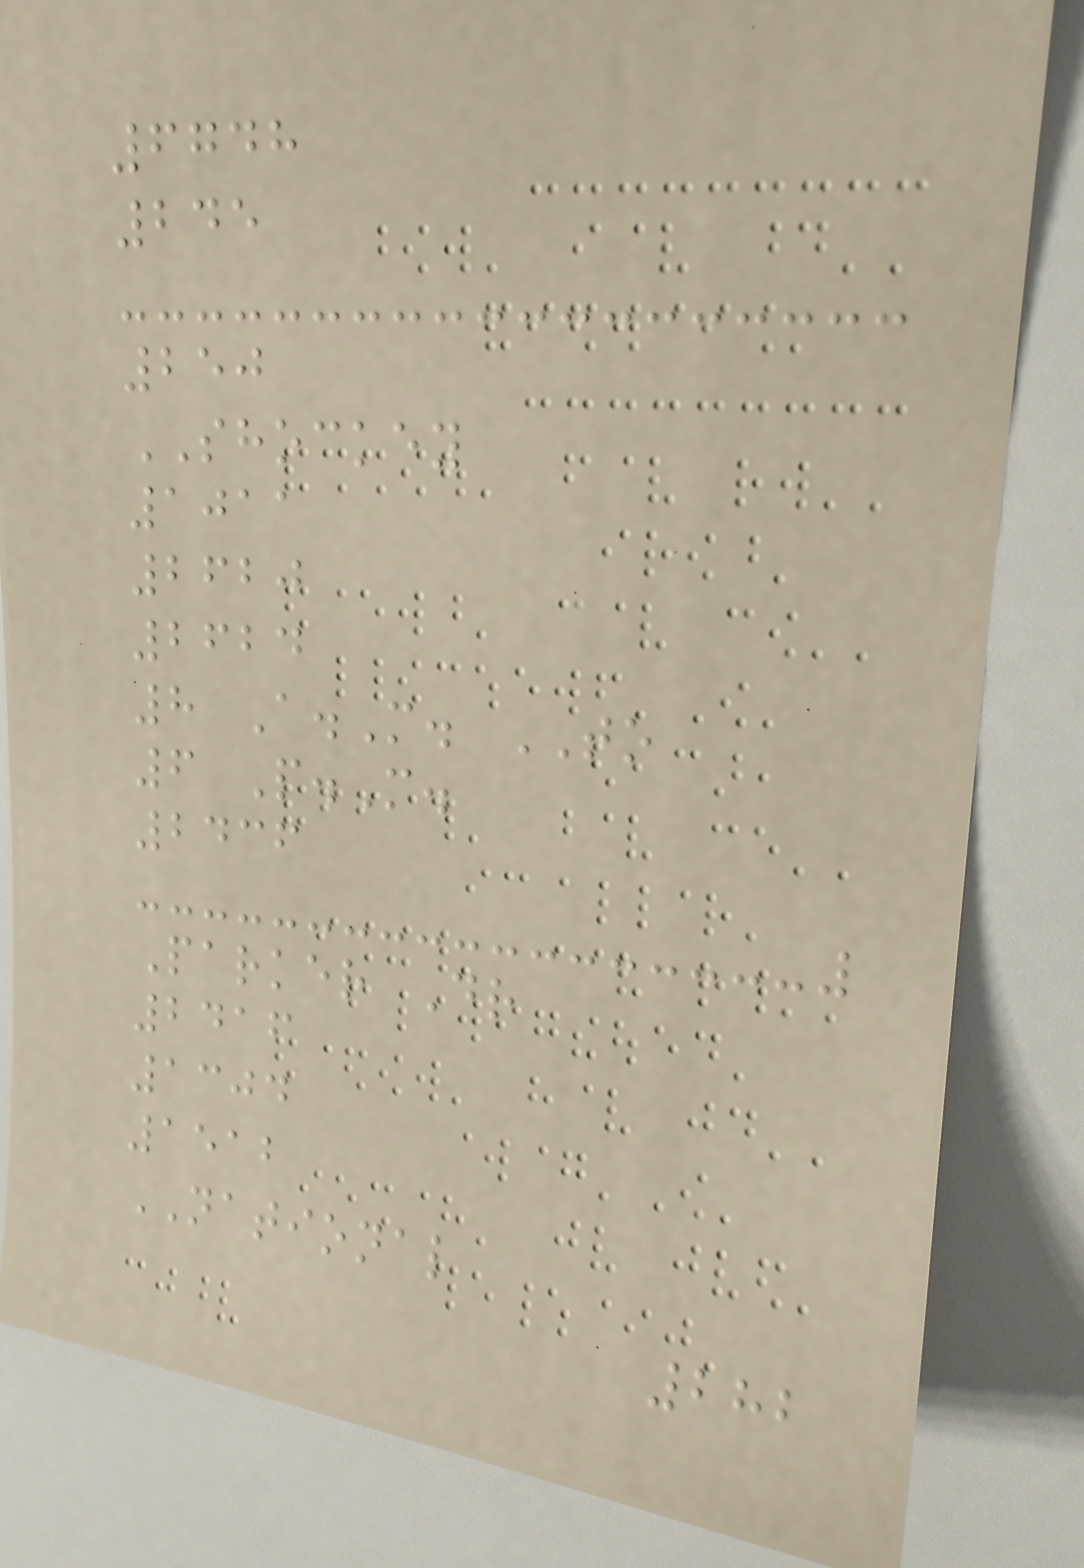6748
245
250
SHOCKEY
1011
2620
2624
8 A.M. TO
6 P.M.
2436
Parker Dr
2416
1304
1512
NATIONAL
282
